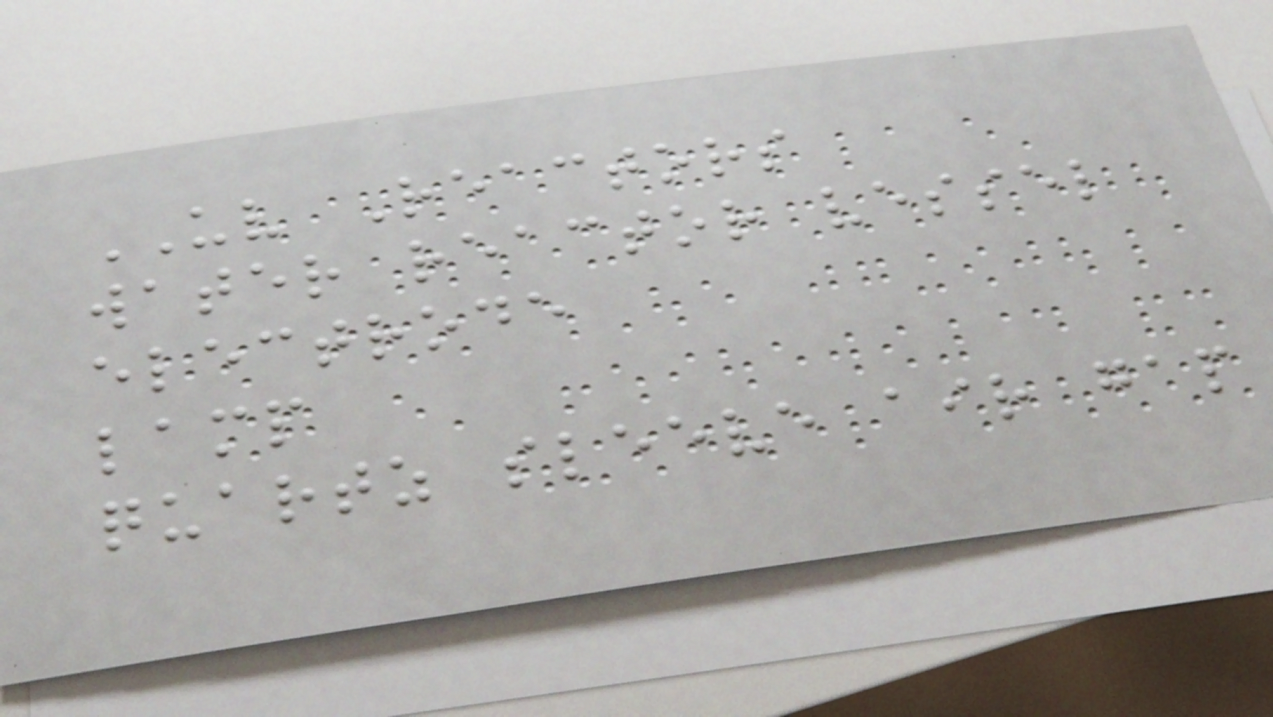UV Reactors
water reactor vessel
electrode
lamp
quartz sleeve air gap
